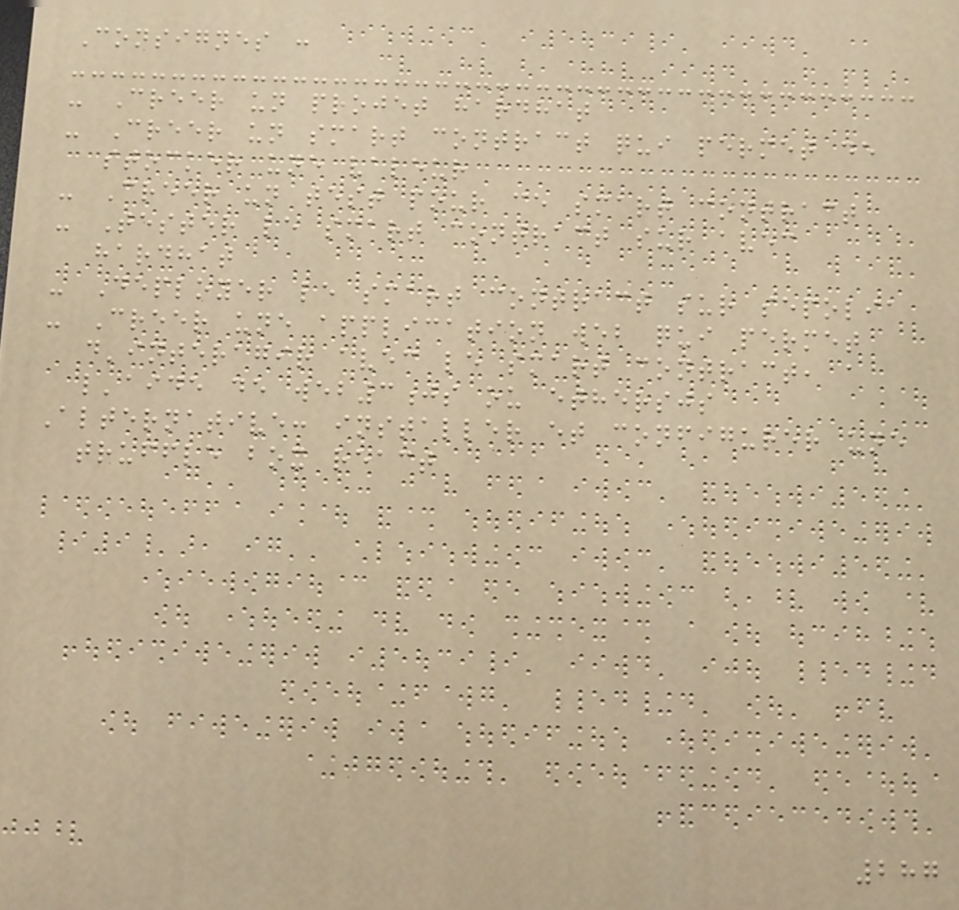Consignes :
- Creer un projet hardhat
- Creer un smart contract qui permet de
stocker une valeur
- Creer un test pour ce smart contract
- Tester le smart contract sur avec
hardhat
- Deployer le smart contract sur sepolia
- Creer une application web qui permet
d'interagir avec le smart contract, a
l'aide de web3js ou ethersjs
Alternative: installer et configurer une
truffle box react
287
